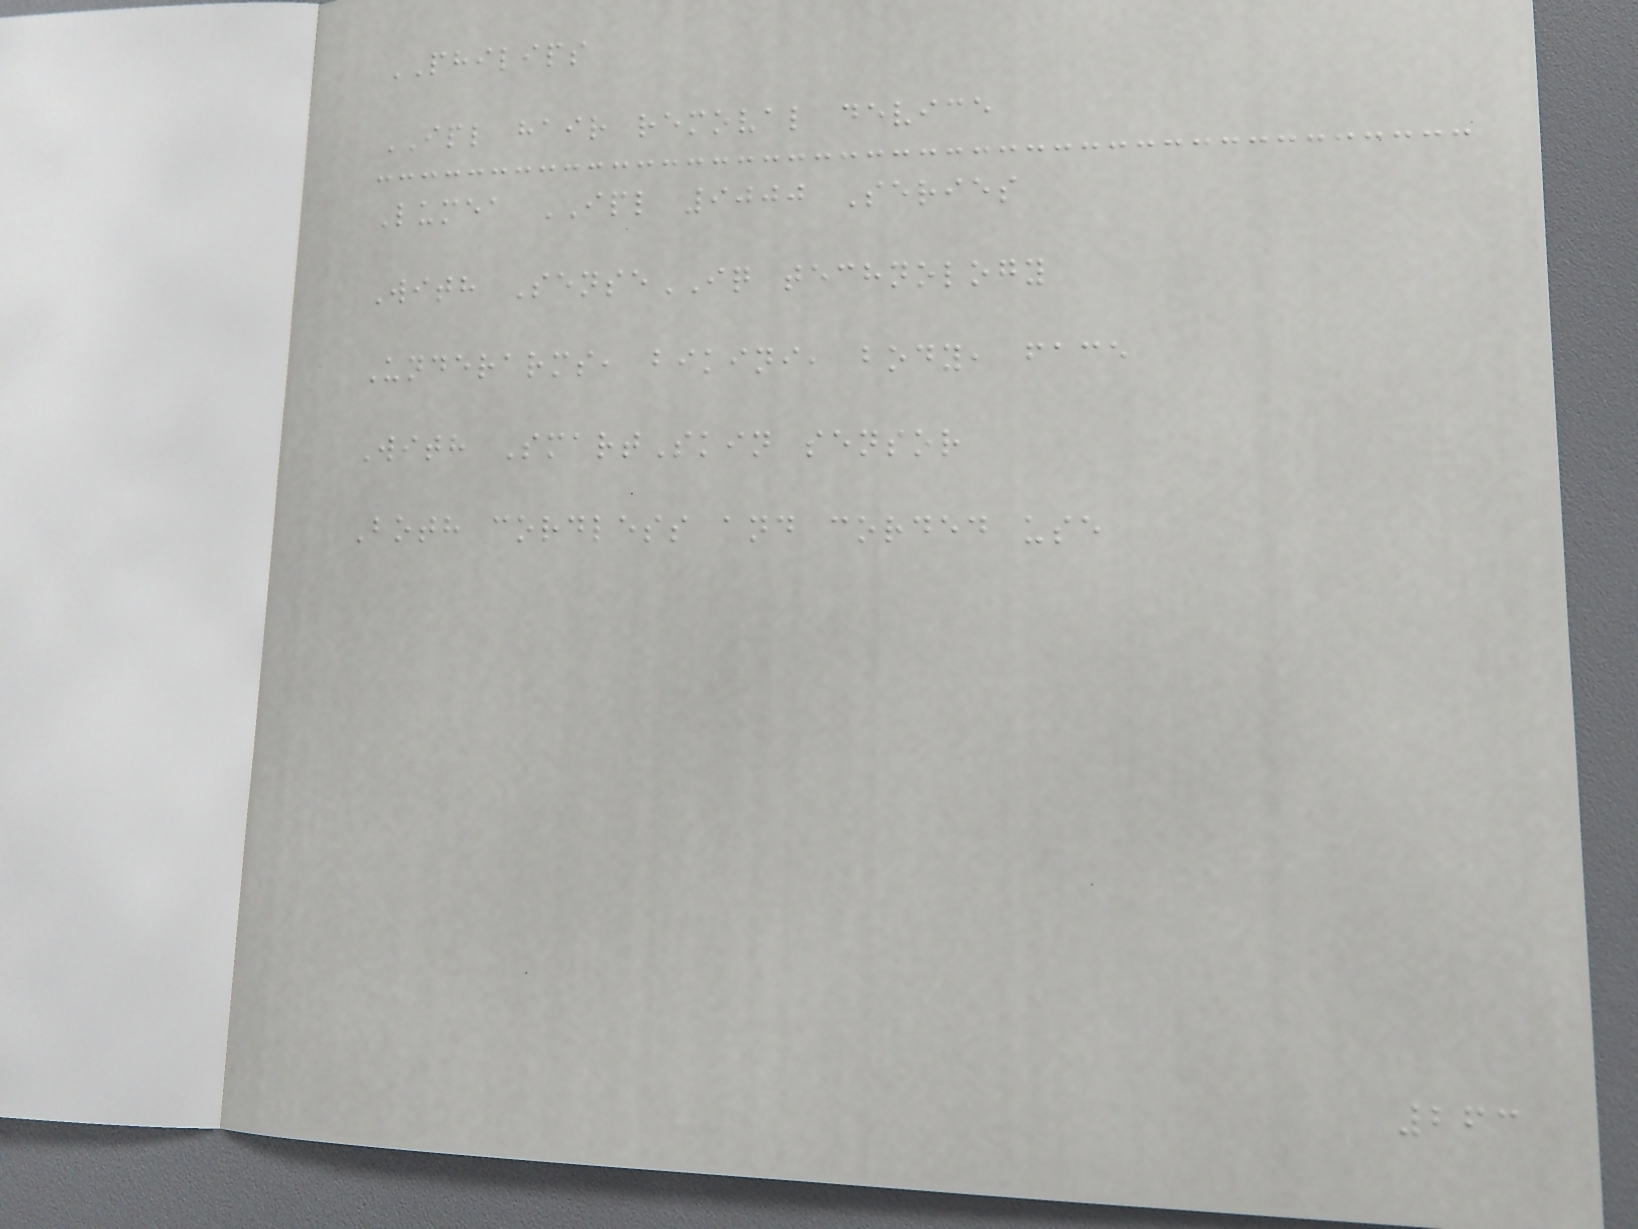PHILIPS
IPL hair removal device
Lumea IPL 9000 Series
With SenseIQ technology
Underarms, bikini, body, face
With SmartSkin sensor
Both cordless and corded use
263
